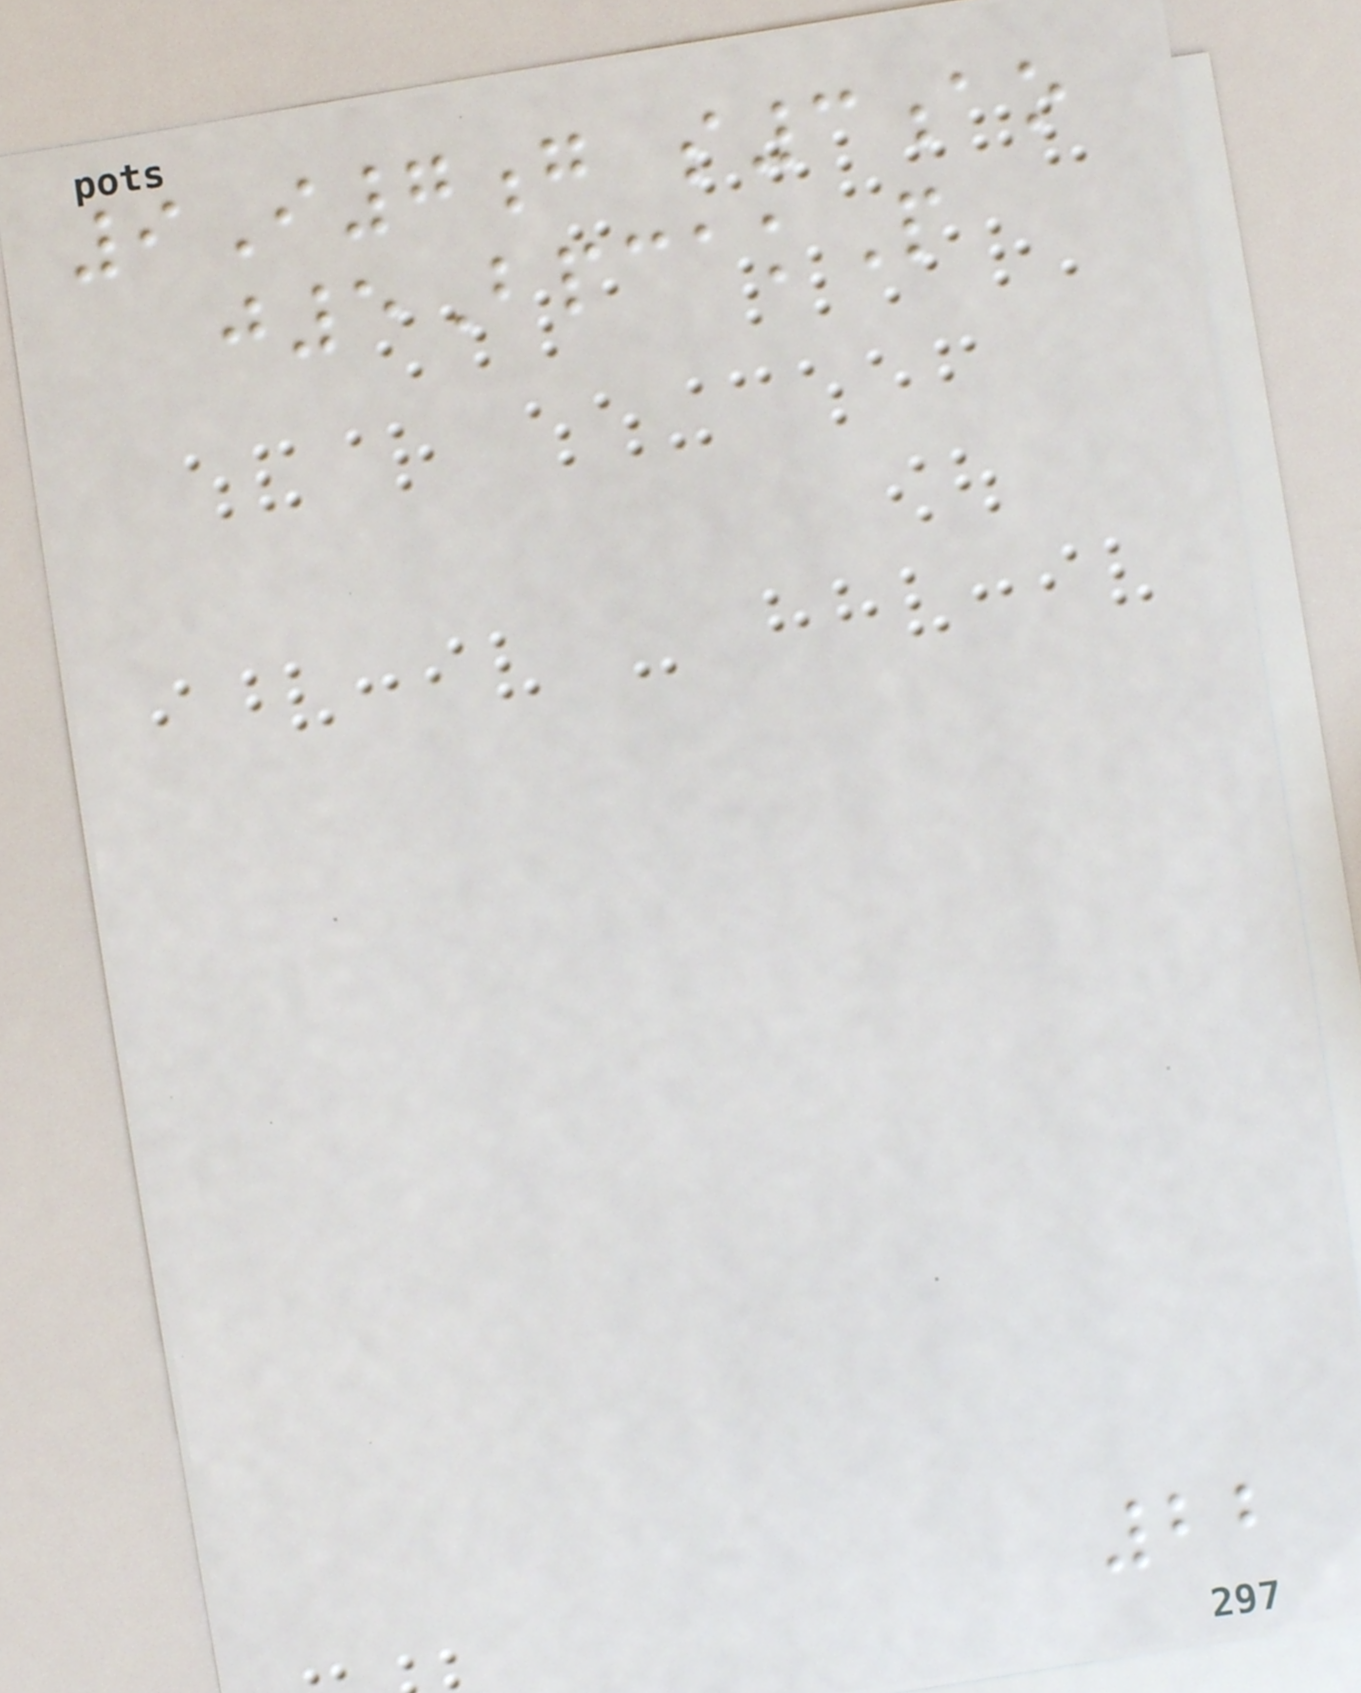9I7g s3ao
j5BpcakP
22
